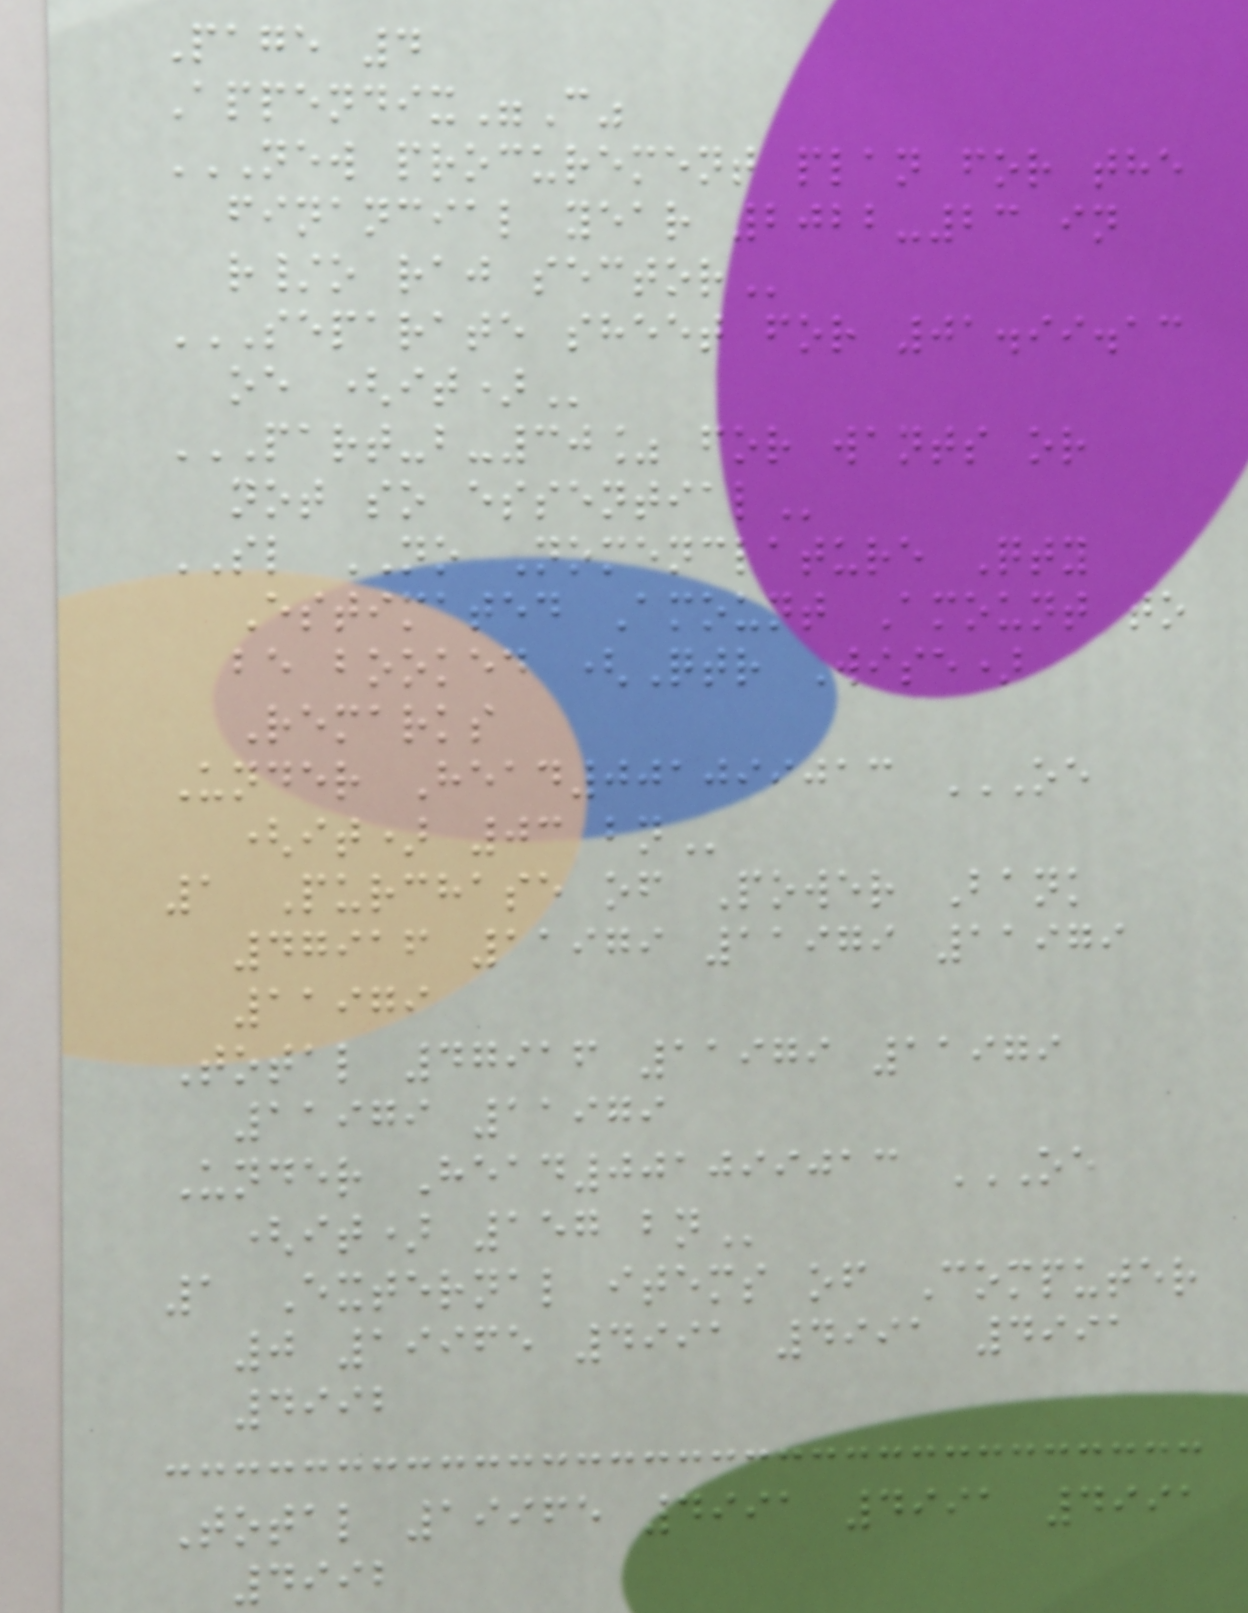Page 4
Appendix"C"
NEW PROCUREMENT PLAN FOR THE
FINANCIAL YEAR 2022-23 IN
R/O RAJ SECTOR
SEPARATE SHEET FOR 01.99.13
OE (IT)
PART-B-30% FOR WANTS OR
NOT SO ESSENTIAL
SL NO Nomenclature Qty
Estimated Amount Amount to
be booked (Qtr Wise)
Remarks
Under Head001099013 OE
(IT) 03 BN
1 Purchase of Power Bank
47916 11979 11979 11979
11979
Total 47916 11979 11979
11979 11979
Under Head001099013 OE
(IT) 157 BN
1 External items of Computer
0 19965 4991 4991 4991
4992
Total 19965 4991 4991 4991
4992
